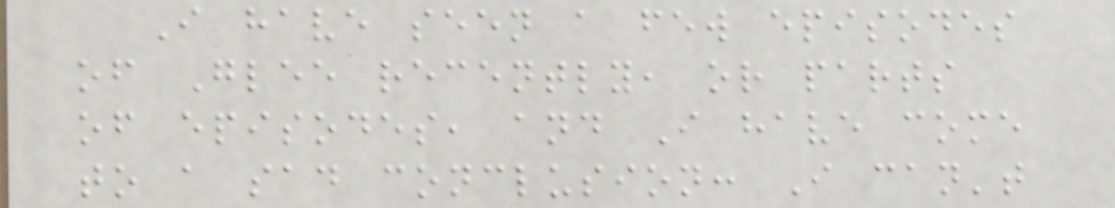I have seen a few episodes
of Glee recently, or parts
of episodes, and I have come
to a sad conclusion: I can't
